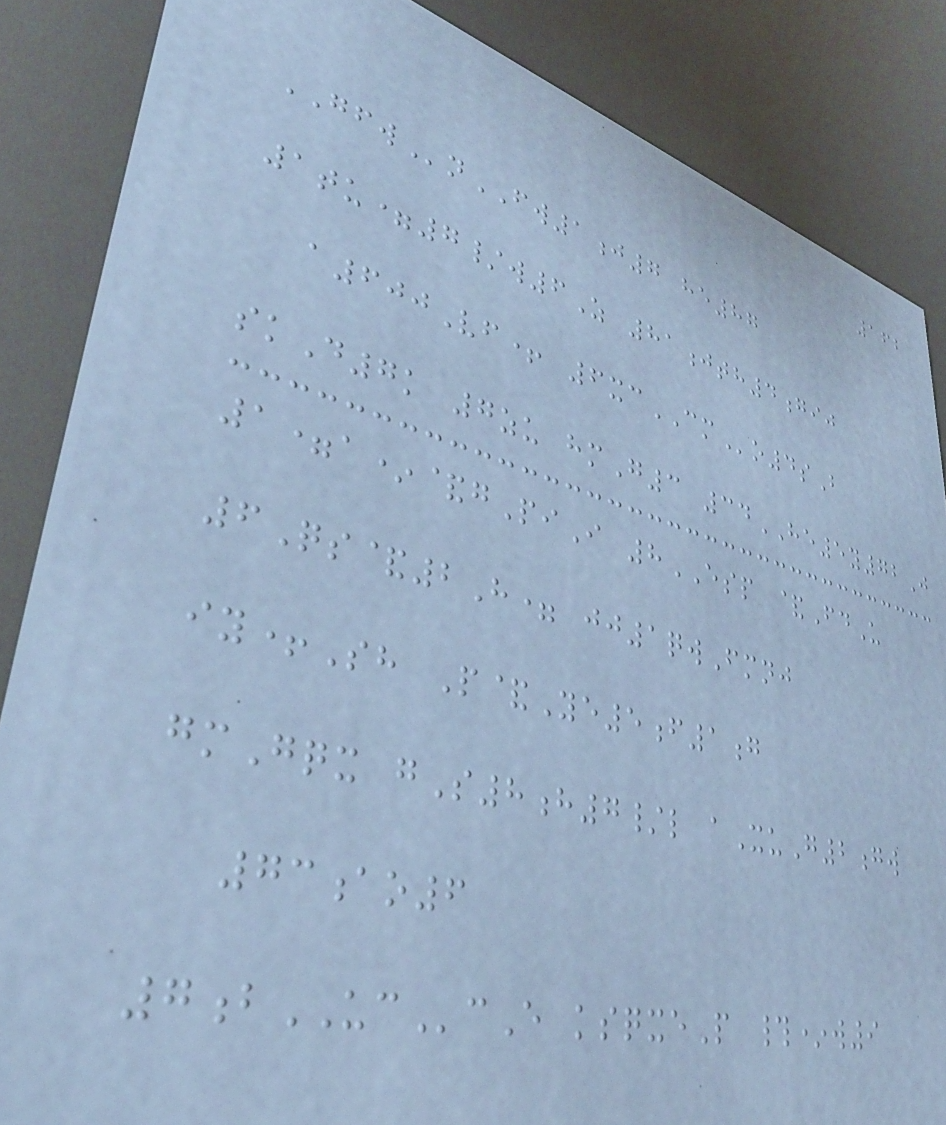162
GFWnFW1j7 he87
1tu=7/w6Z 81jth4gij
a600Vf+ 6xcCMo4sB
skD7k 7zu hmG3 34HE5y72J
1=a*&gPiI 8ESP &FdU
6Qs&2H= jj1qwFmnj
iy+Sh P&Ye5f1g
gmGqx gS8h7/l aXuG2gw
73ao6
7bUCcE ksqxeP #*w9
